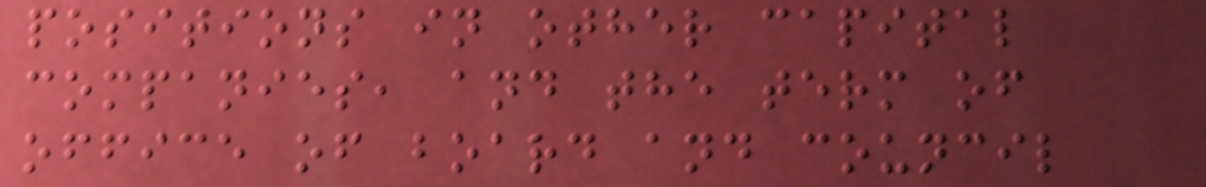positions in other capital
companies, and the term of
office of board and council
